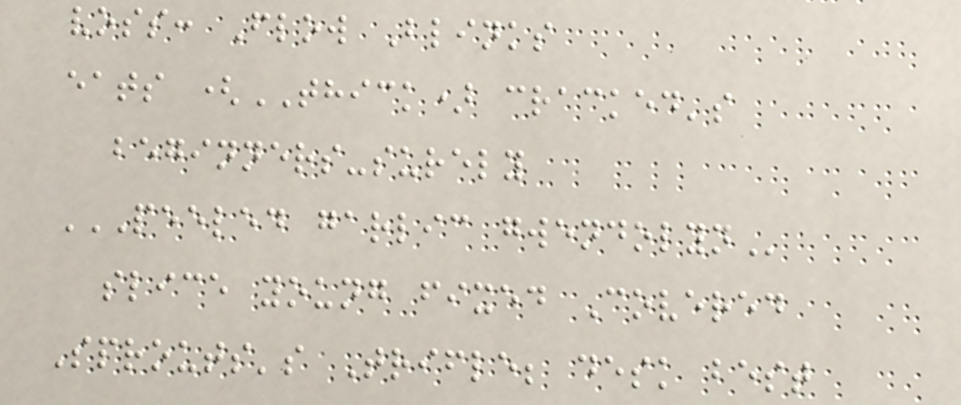voss: Flow Blinks
eats (THICK) cracked's
beginners-surely
PEELED GARLIC GWENDOLYN
slice young fixed Covered
Sprouts's Trifle; desk best
